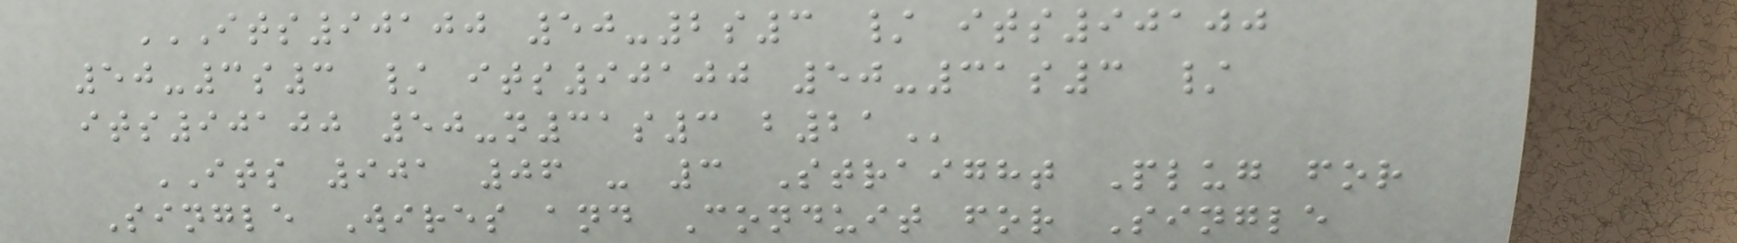ITS90100 50-2S3 / ITS90100
50-3S3 / ITS90100 50-31S3 /
ITS90100 50-N31S3 B21
ITS 901 06 - 3 Straight Plug for
Single Wires and Conduit for Single
